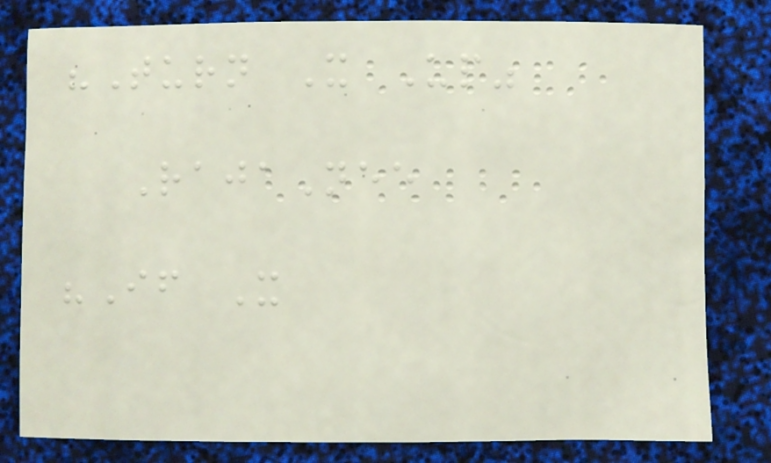"Turn It Up"
RajaNee
"If It
